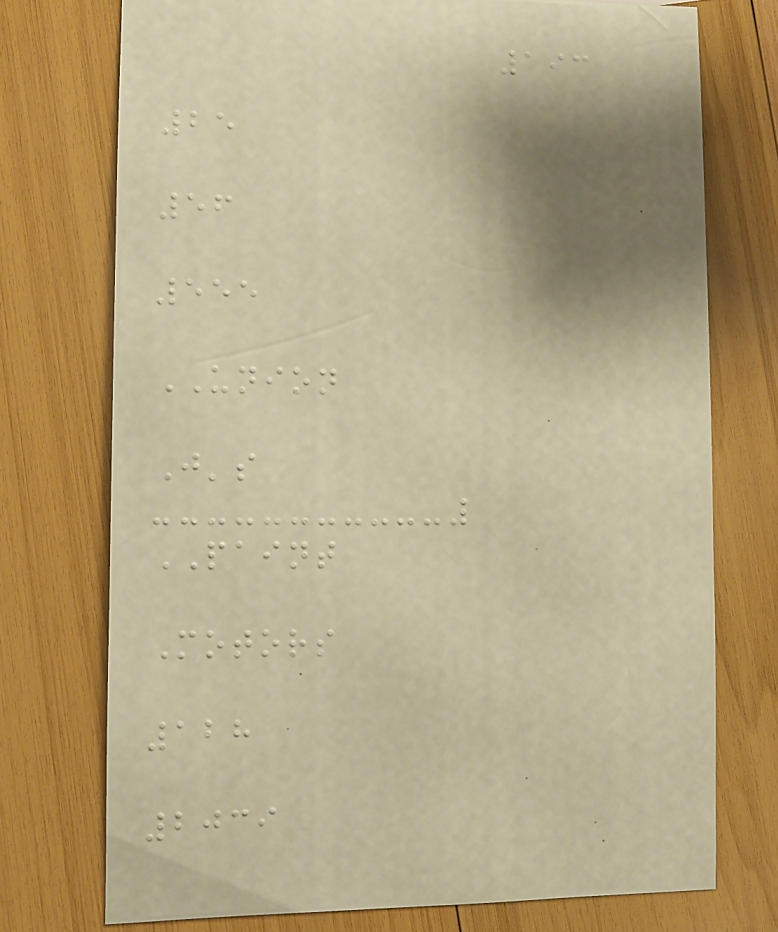193
25
56
555
UNION
J's
PAINT
Motors
128
2039
